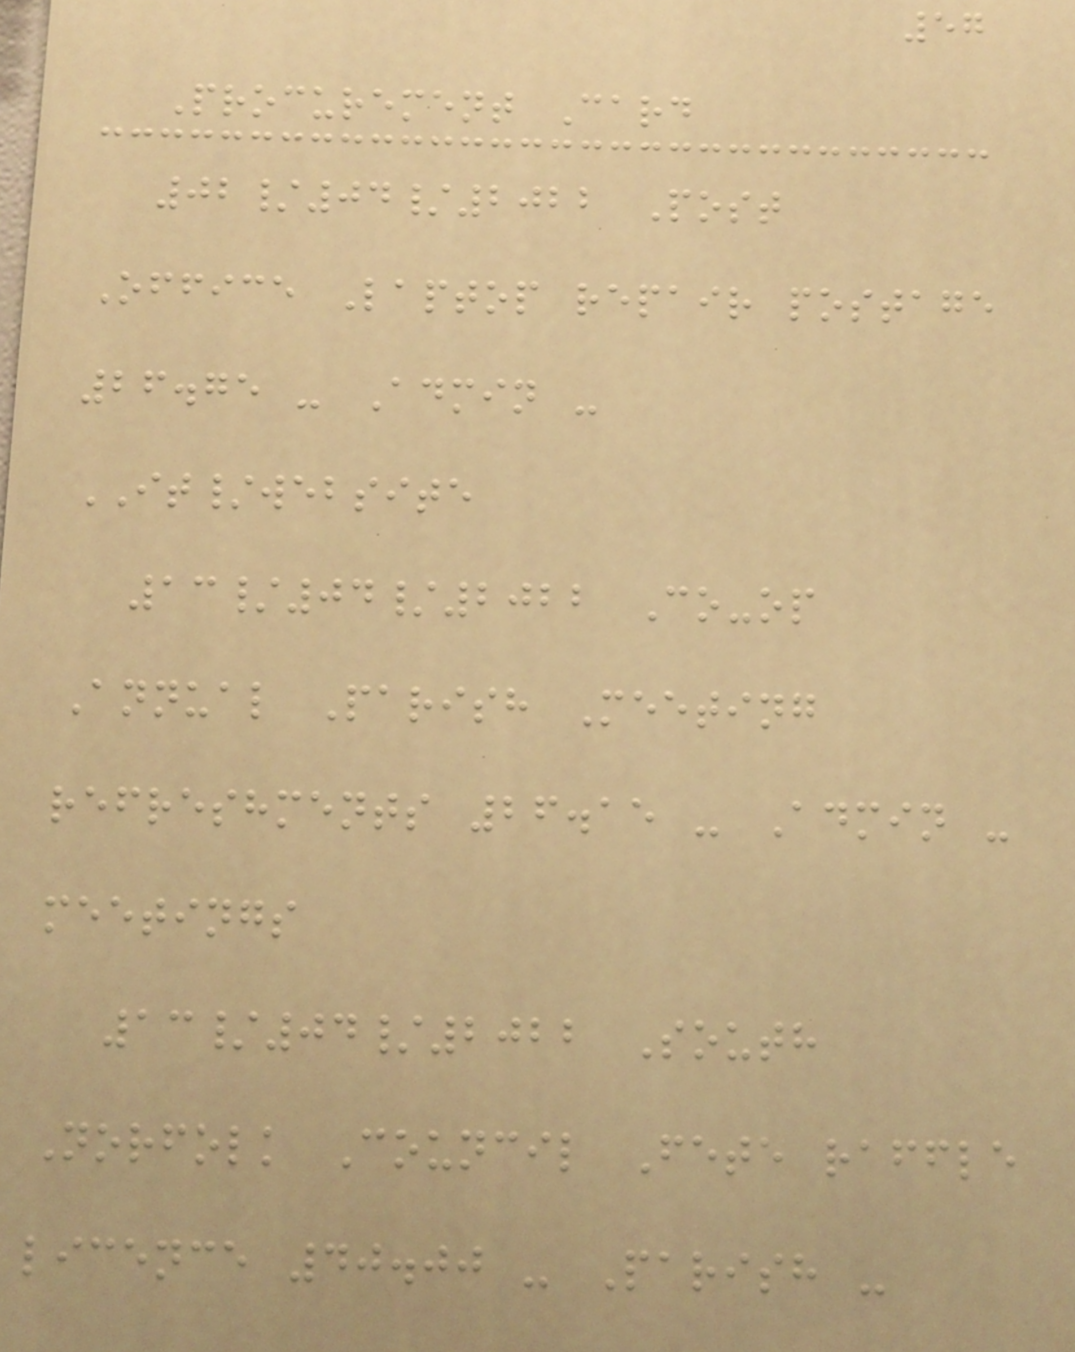57
Procurement Card
02/04/2022 Post
Office Laptop repair postage
26.75 - Admin -
IT/website
13/04/2022 Co-op
Annual Parish Meeting
refreshments 26.15 - Admin -
meetings
13/04/2022 South
Norfolk Council Fete raffle
licence 40.00 - Parish -
